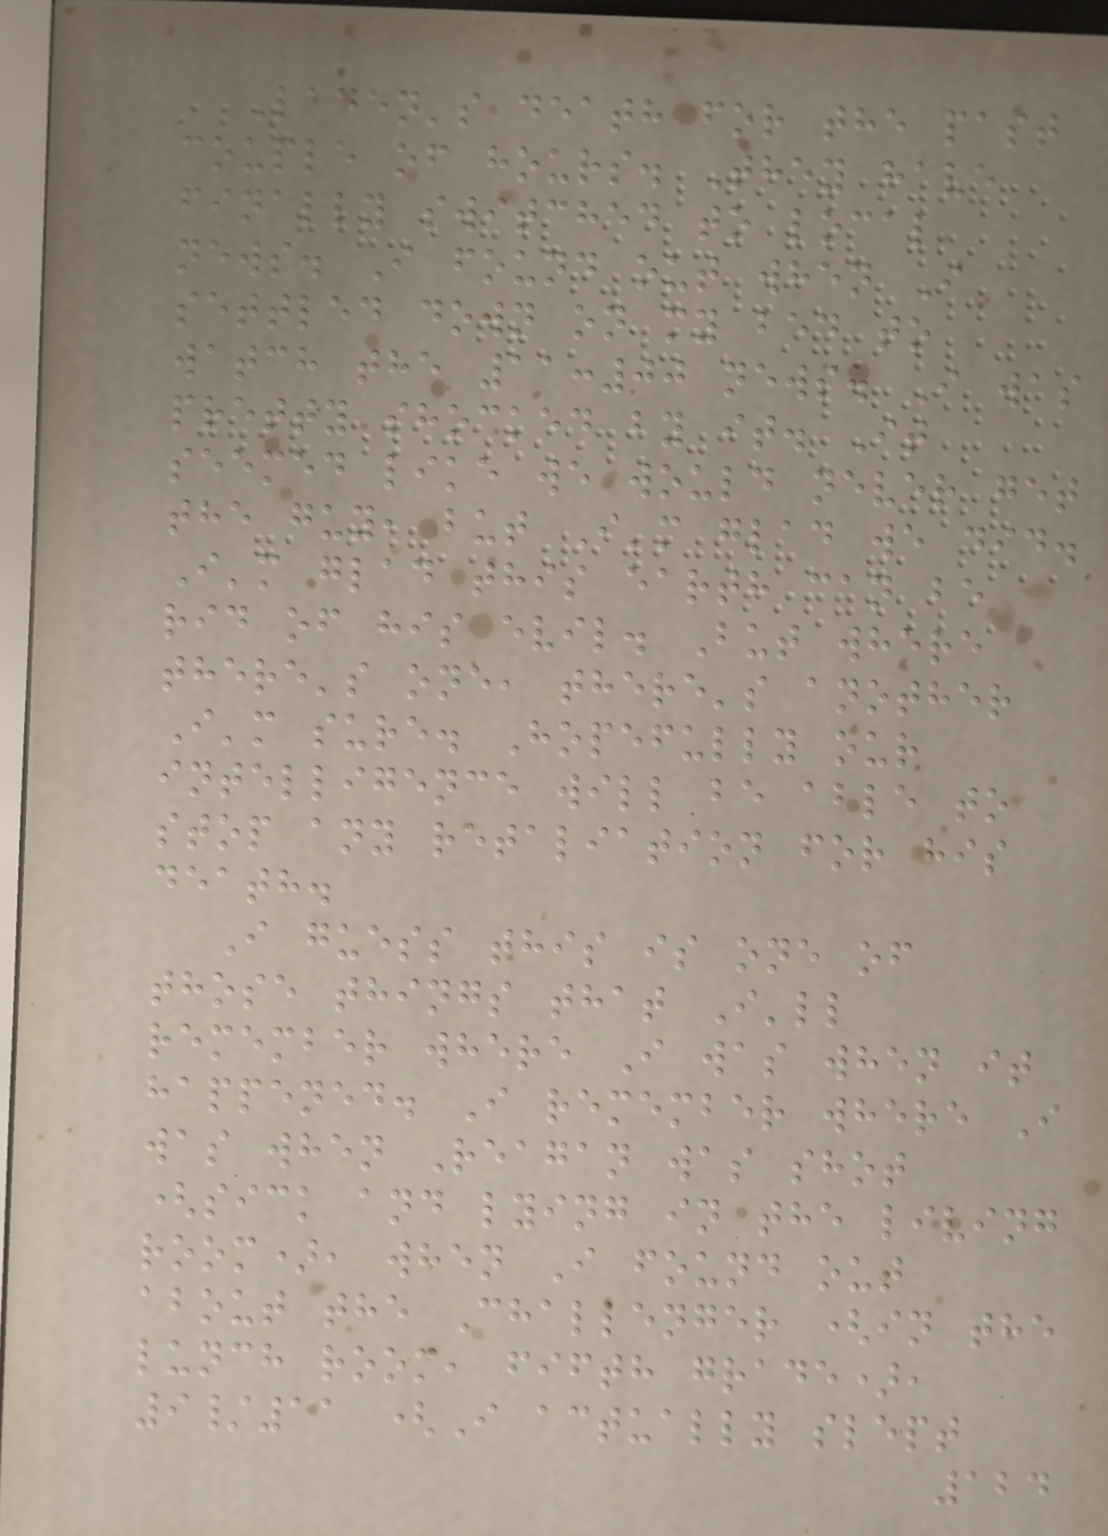Laden's death for the past
couple of hours. They have
finally switched to local
news. I found out when I
settled down on my bed to
watch the 11:00 news. I was
pretty shocked by it. It
seemed like we would never get
the guy, but I'm glad we did.
I'm glad this earth can be
rid of his evil. But where
there's one, there's another
I'm sure. Hopefully our
intelligence will be able to
stop any retaliation for his
death.
I guess this is one of
those things that I'll
remember where I was when it
happened. I remember where I
was when Reagan was shot
(sick and lying in the living
room), when I found out
about the Challenger (in the
lunch room, fifth grade),
9/11 (I actually slept
124
